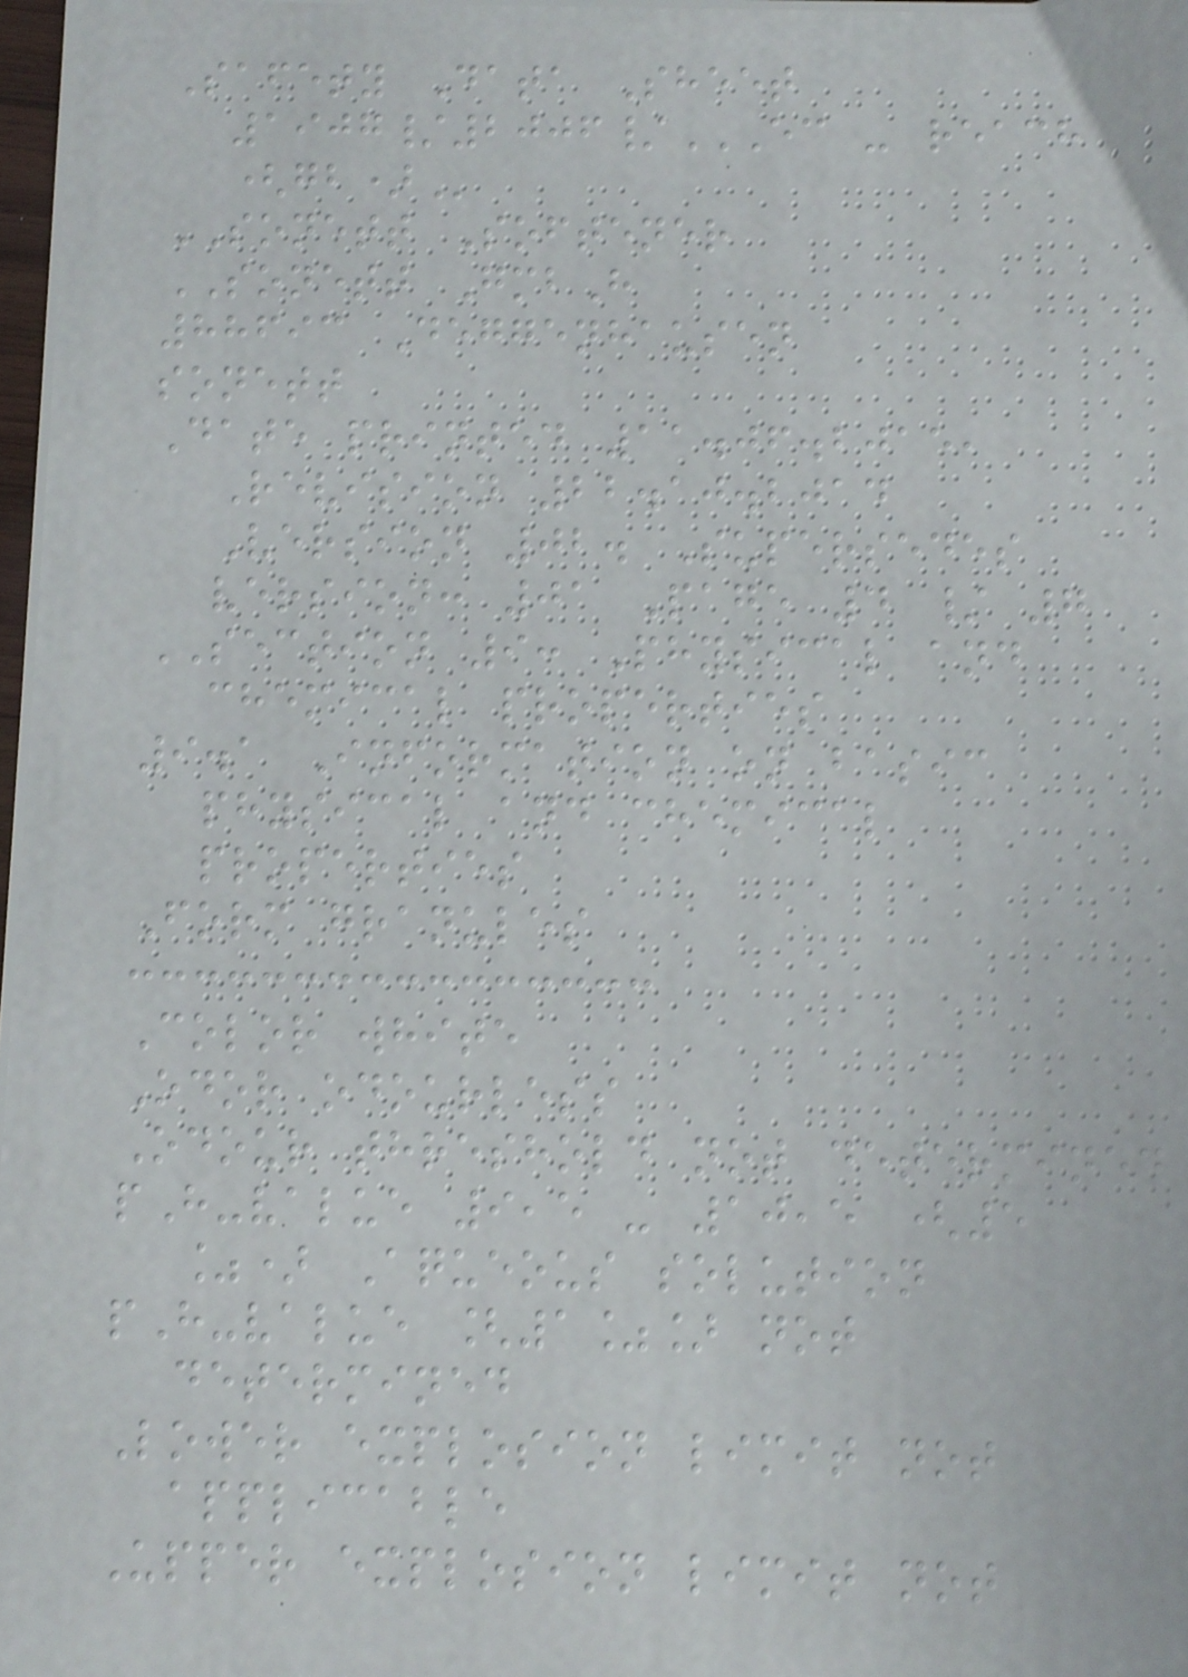Safety Data Sheet
1907/2006/EC - REACH
(GB)
SONETT Softener
SONETT GmbH
88693 Deggenhausen
sonett
Date printed 11.06.2015,
Revision 22.10.2014
Version 02. Supersedes
version: 01 Page 4 / 7
SECTION 9: Physical and
chemical properties
9.1 Information on basic
physical and chemical
properties
Form granules
Color white
Odor odourless
Odour threshold not determined
pH-value 9,5 - 10,5 (5
%) Aqueous solution
pH-value [1%] not
determined
Lower explosion limit not
applicable
Upper explosion limit not
